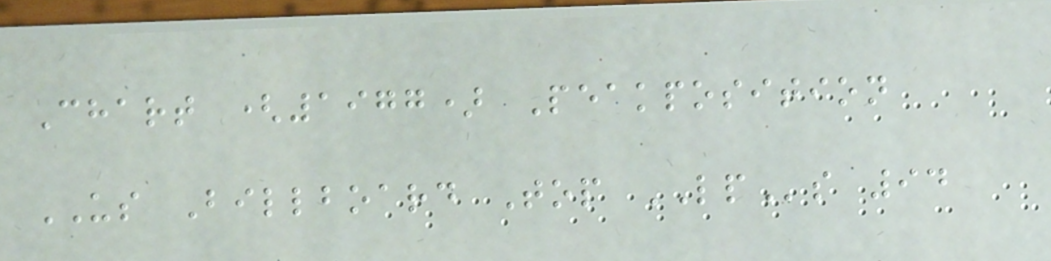Chart (1977) Peakposition
US Billboard Top LPs 94
